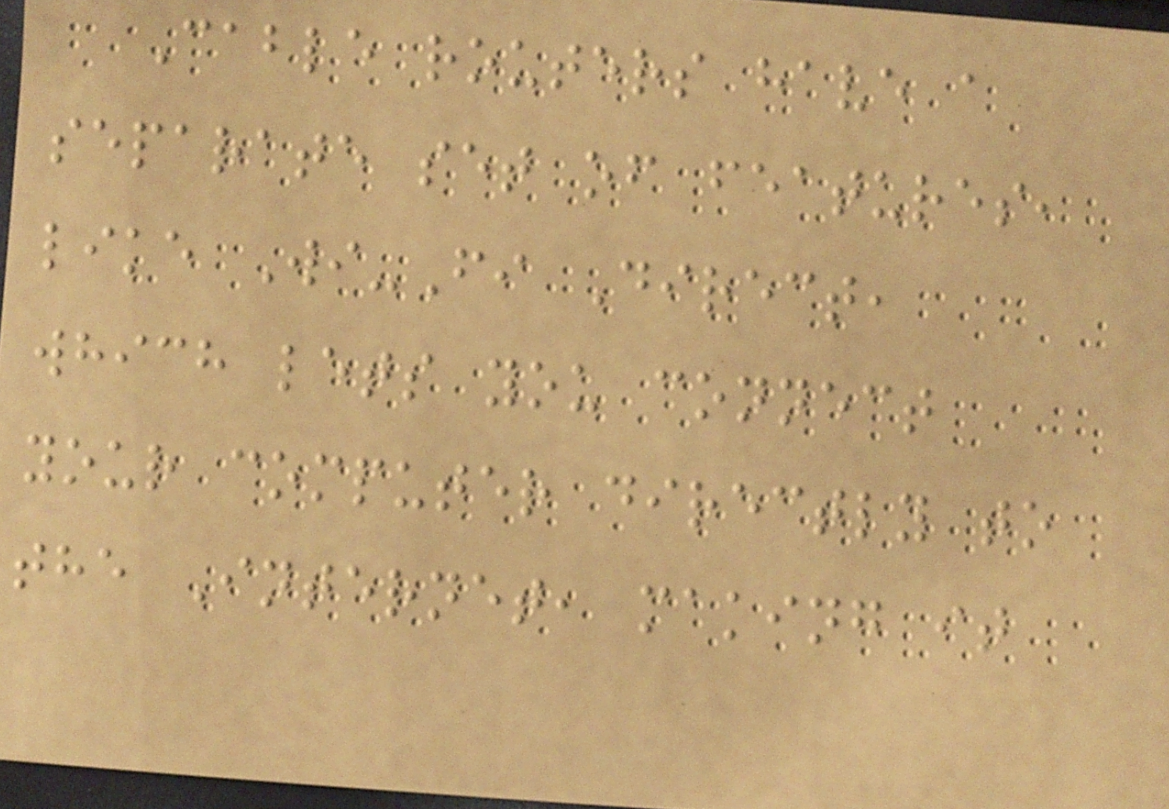Cable routers have a
separate set of features,
like Wi-Fi Direct,
which lets you connect
your computer directly to
the Internet, making it
